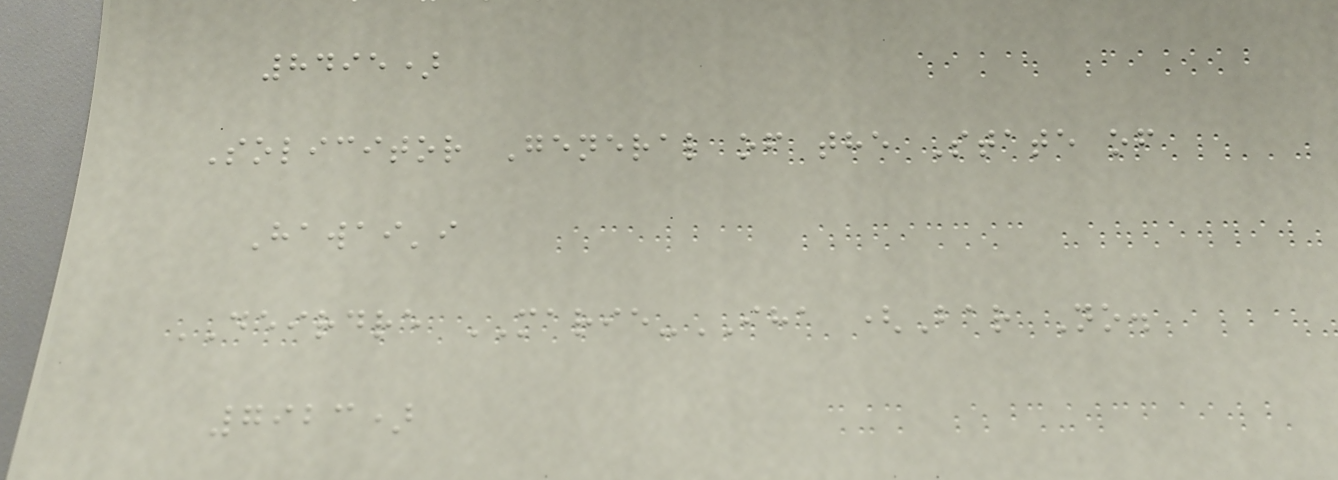8495)
Solicitor General of the State of
Hawai'i
DEIRDRE MARIE-IHA (Bar No.
7923)
